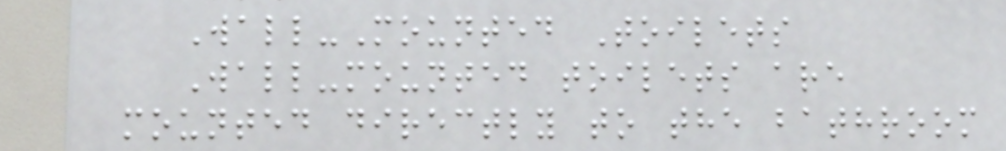Wall-Mounted Toilets
Wall-mounted toilets are
mounted directly to the bathroom
